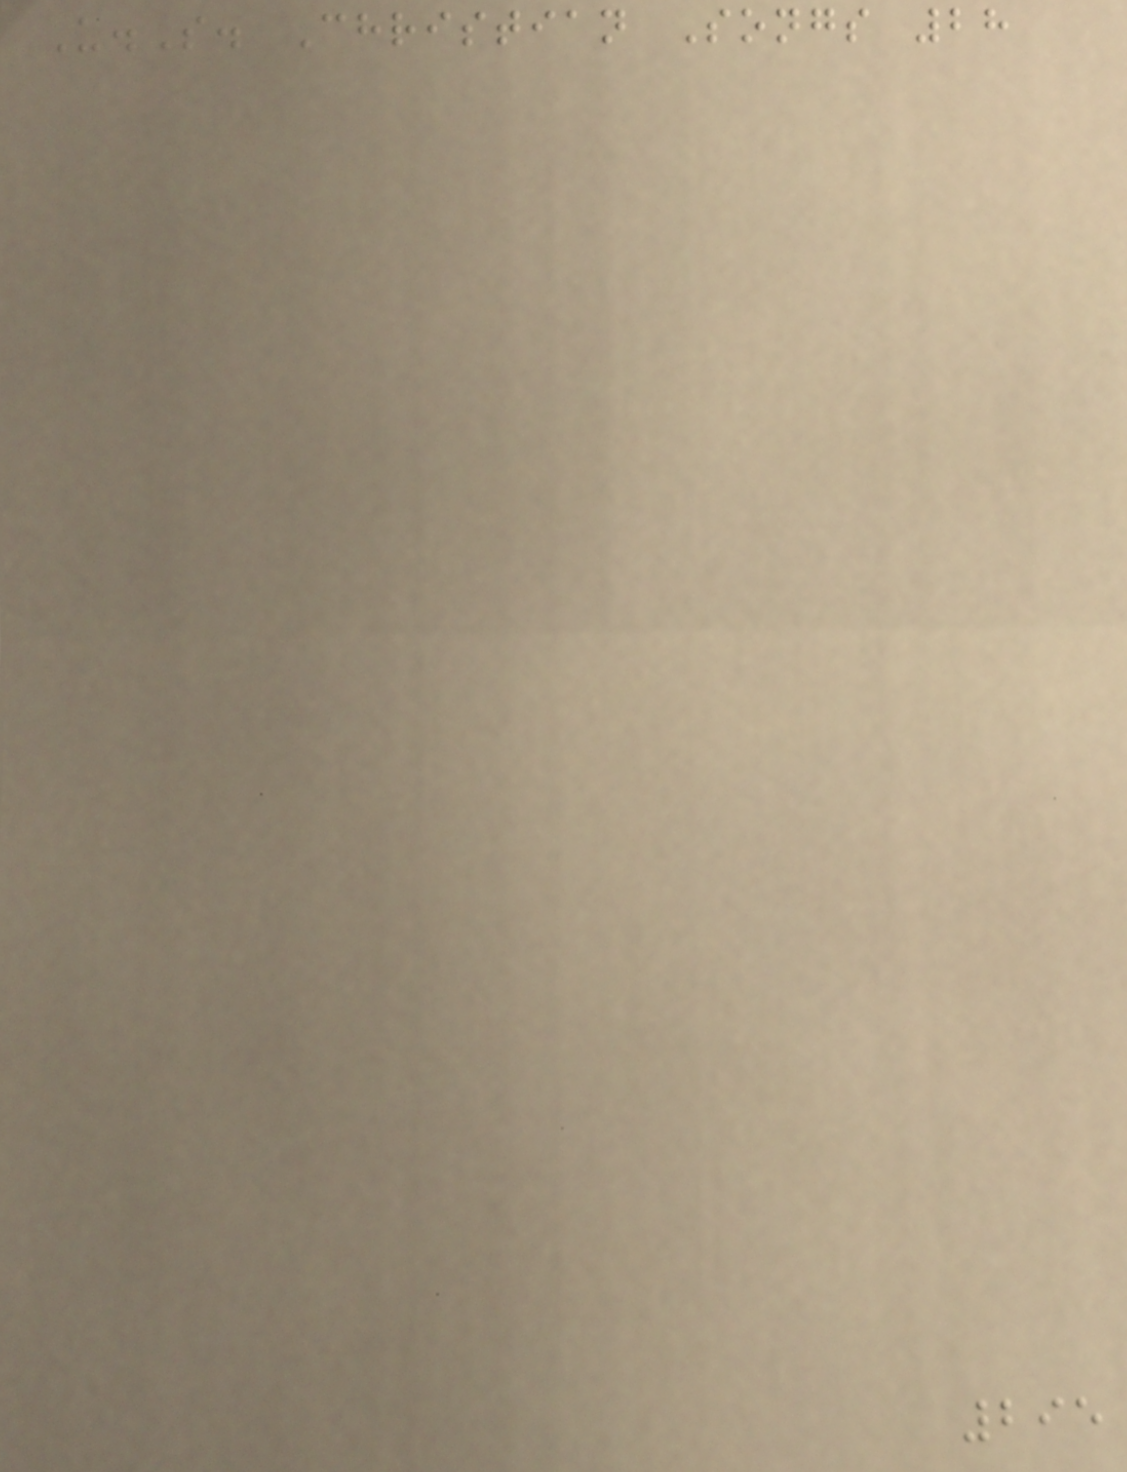U.S. Christian Songs 28
295
